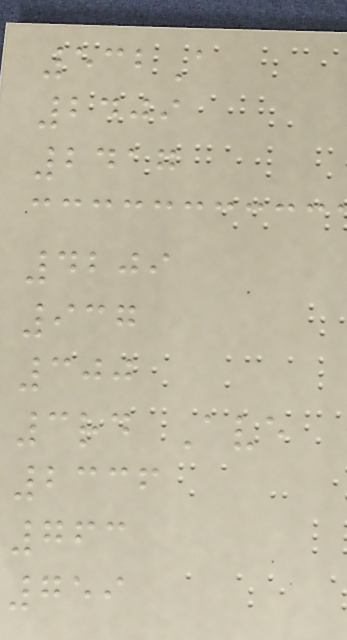532A
2409
2417
4209
937
300
3rd Ave
2336
763
759
